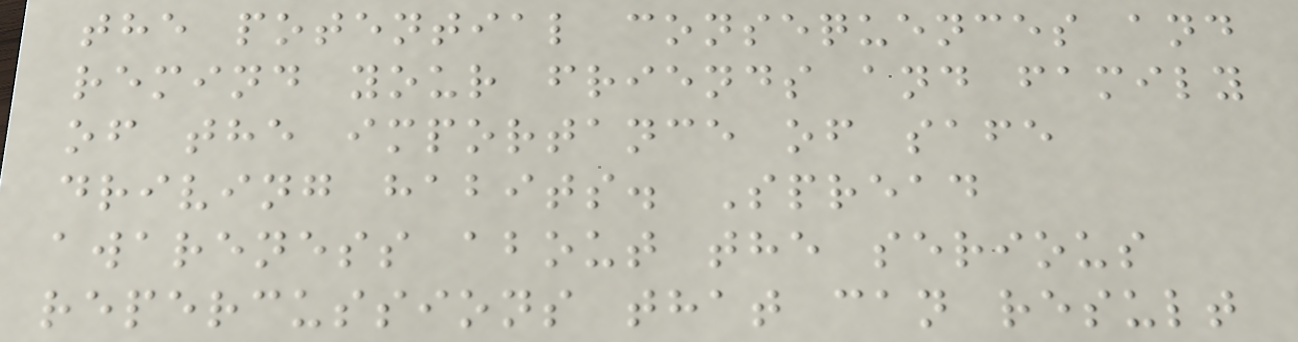the potential consequences and
remind your friends and family
of the importance of safe
driving habits. Spread
awareness about the serious
repercussions that can result
